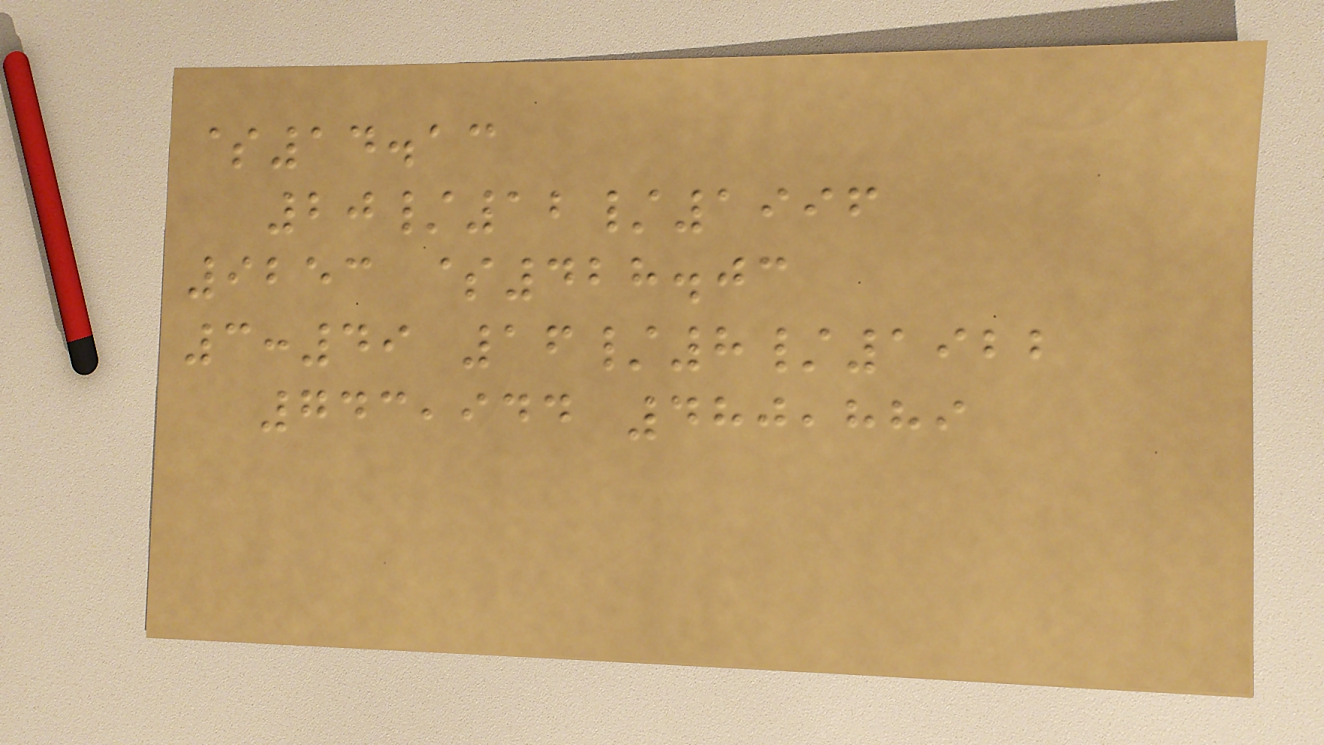$14.13
20/12/1996
9253 $428.03
3:49 16/8/1922
743,944 480,889
